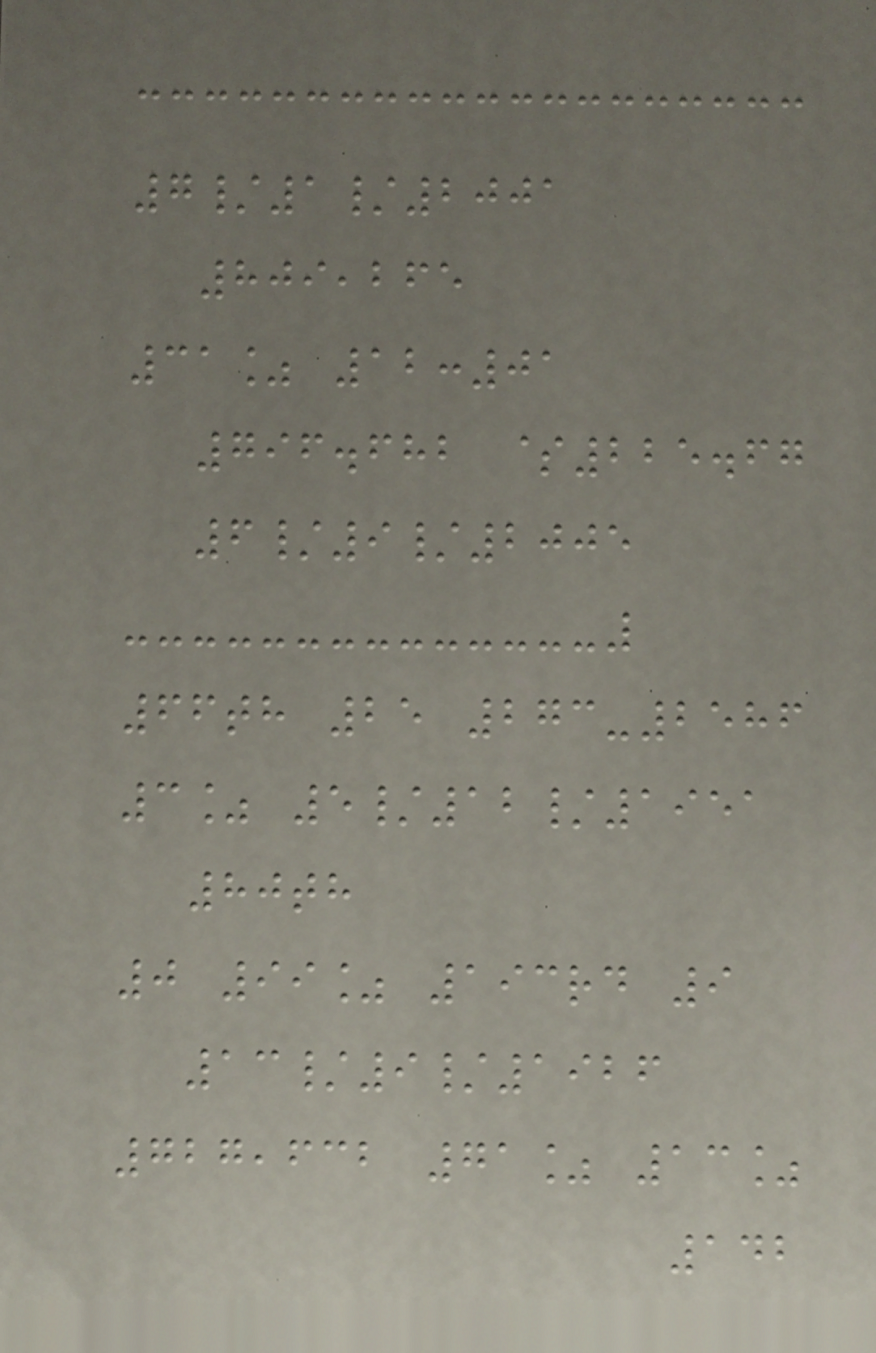7/1/2001
809,265
31% 12:01
796.682 $225.67
6/9/2005
66th 25 273-2586
3% 5/12/1951
80th
0 99% 193rd 9
13/9/1926
727,632 71% 13%
142
